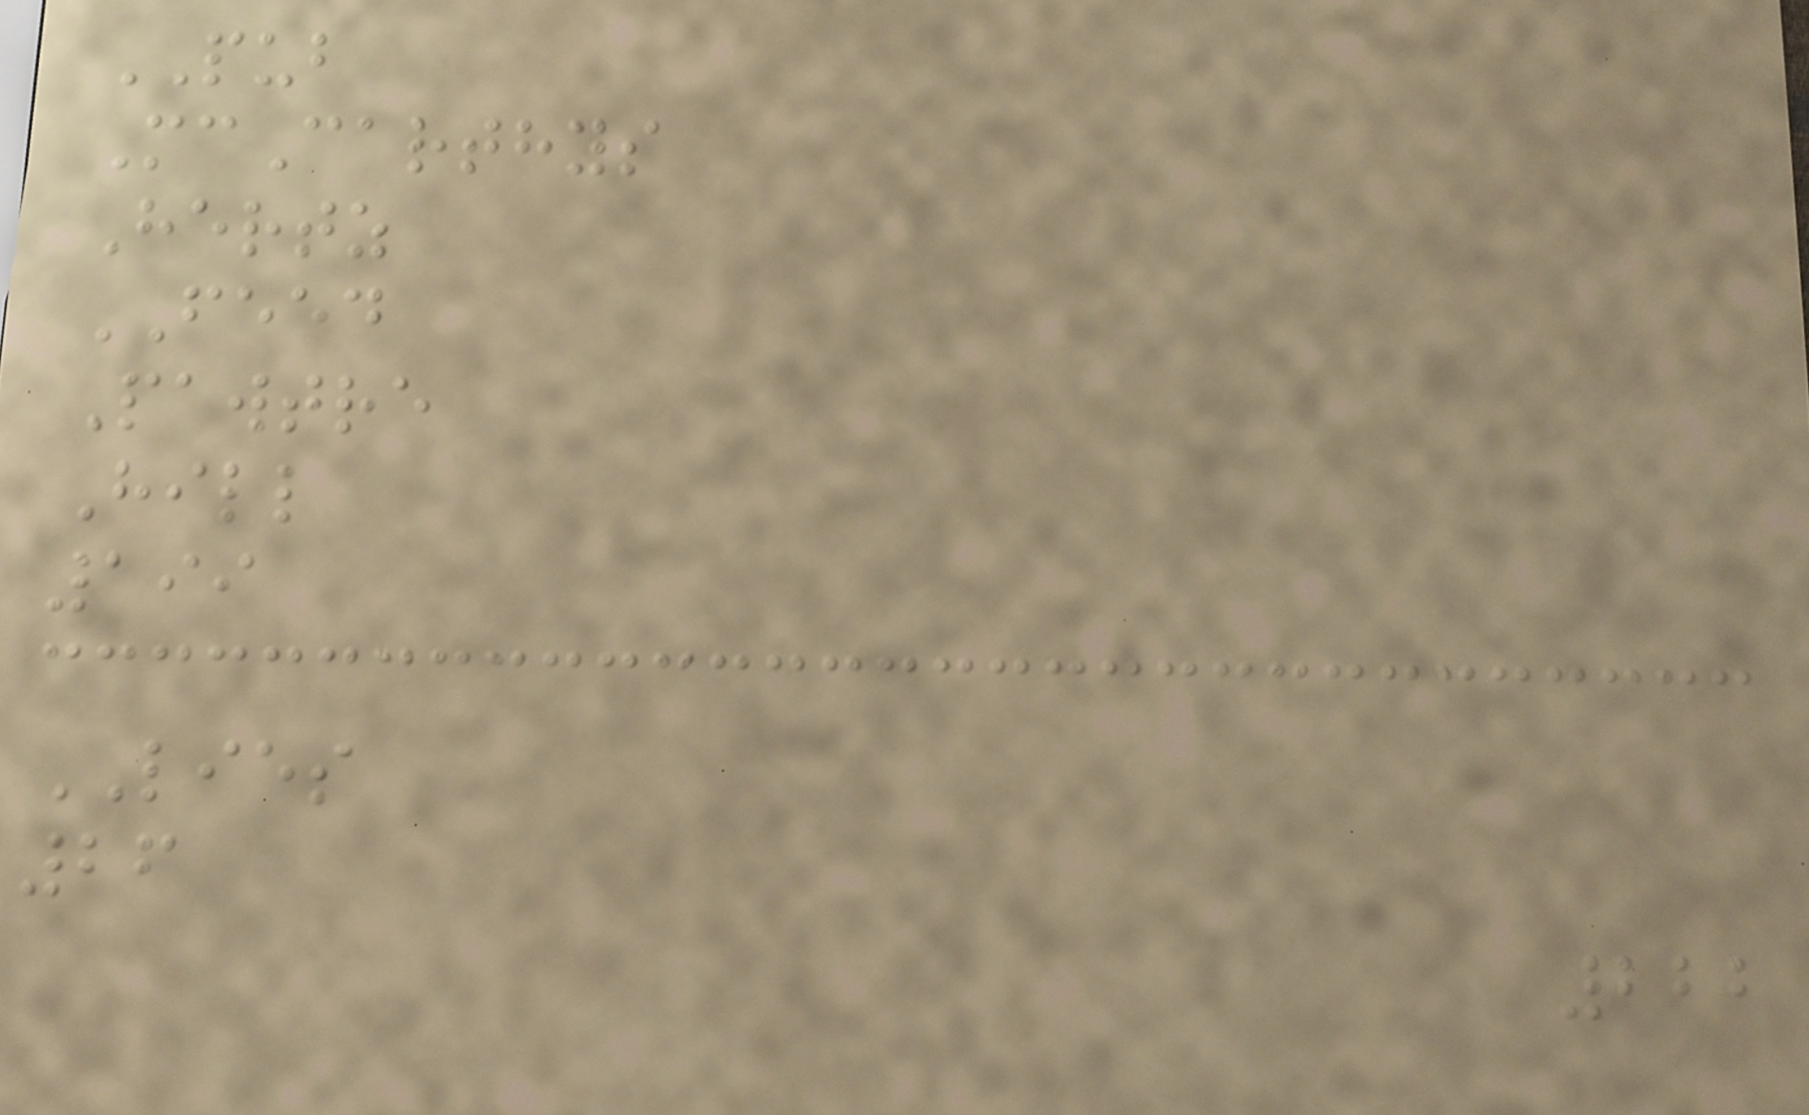PUB
McCarthys
Hertz
FEED
Pawtre
Hill
199
LIES
26
222
